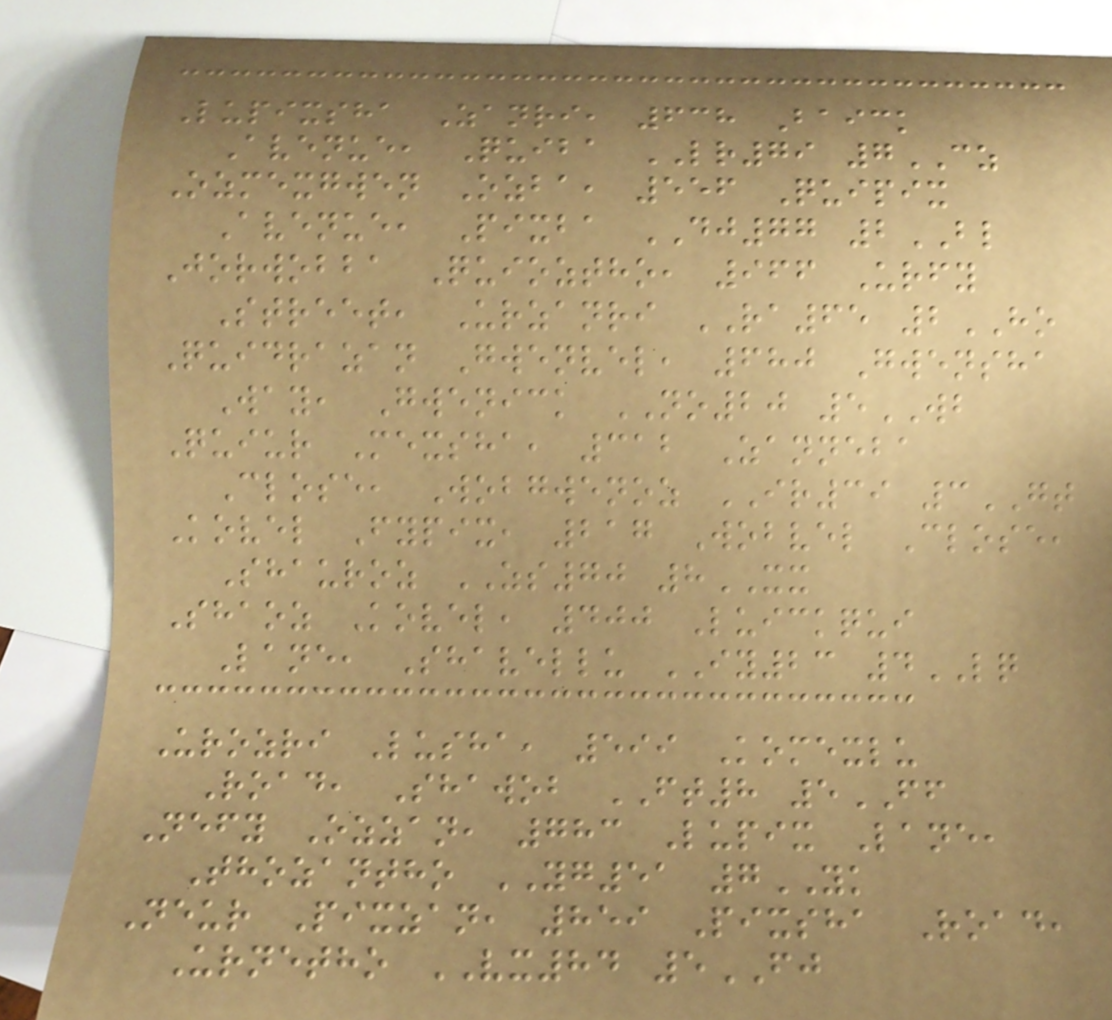Lupixsha Zanri, 638 Baick
Avenue, Quiba LR79 7CZ
Ozmexgwen Ozba, 556 Quipix
Avenue, Pixba DJ77 2BL
Jorwobba Quioztho, 966 Urfy
Street, Urzanri RA65 2HO
Quidrazan Gwenvel, 680 Gwensha
Way, Gwenick NO20 5WB
Quiur Mexsha, 312 Zanneba
Close, Wobgwenoz IR39 3GT
Kovel Fypix, 217 Wobvel Close,
Shauroz ZS70 8XX
Shaoz Kovel, 400 Luickqui
Lane, Shavellu IY23 4LQ
Urozri Lusha, 599 Komexlu
Road, Shawob FT8 5FF
Nefy Ozzan, 783 Lupix Lane,
Thozantho YG51 7YK
Neur Pixzan, 859 Pixsha Road,
Urnetho VX84 5FJ
